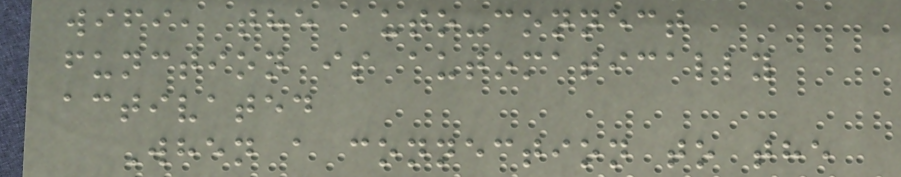wifi, the auto-connect
function is automatically
activated
When a connection to the
